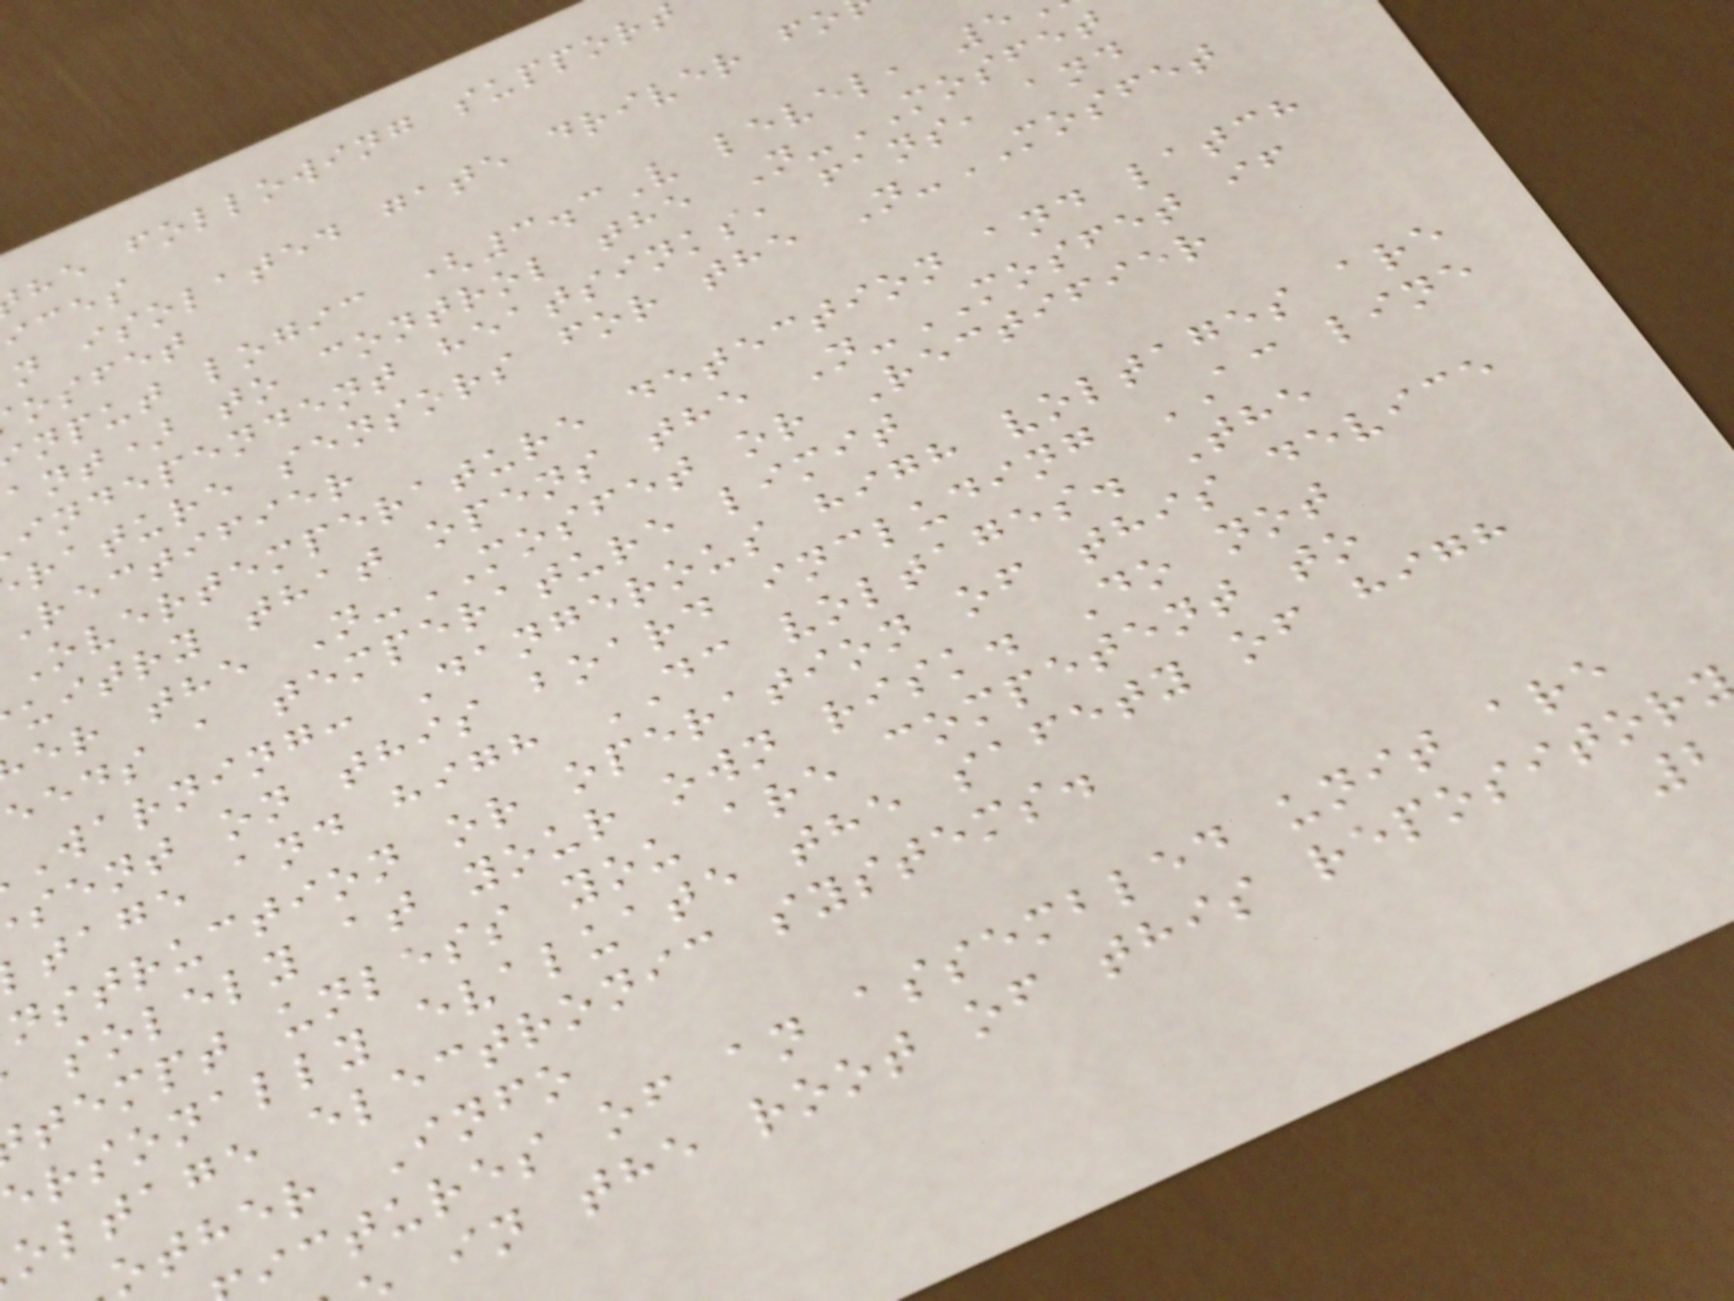he following support
ices
n isolated gate driver fo
osfet
nput logic (3.3V level, 5
ant) to control the N-MOSFET
independent heatsinks, fans, and
rature sensors for the N-MOSFET
Rectifier
Overtemperature detection and latch
uitry that opens the N-MOSFET if
er the N-MOSFET or Rectifier
eeds a temperature limit
warning: Dangerous high voltages are
sent on this board including AC line
tage and high DC voltages. The
nstruction or operation of this device
solely at your own risk. Do not
tempt unless you are competent to
ersonally evaluate the safety of high
oltage electronic systems.
other Info
ictures of an assembled unit are
in the root of this repositor
